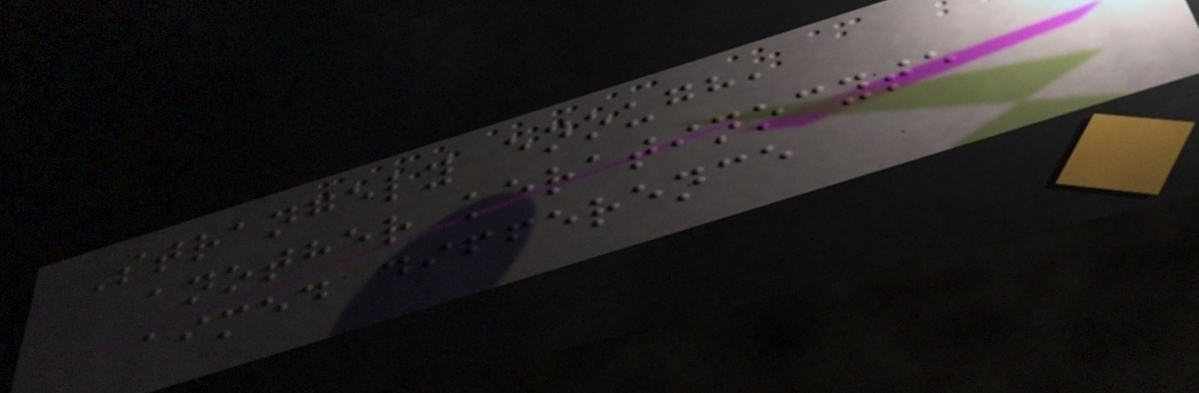Strangely enough,
another keratinocyte
aimed difference
